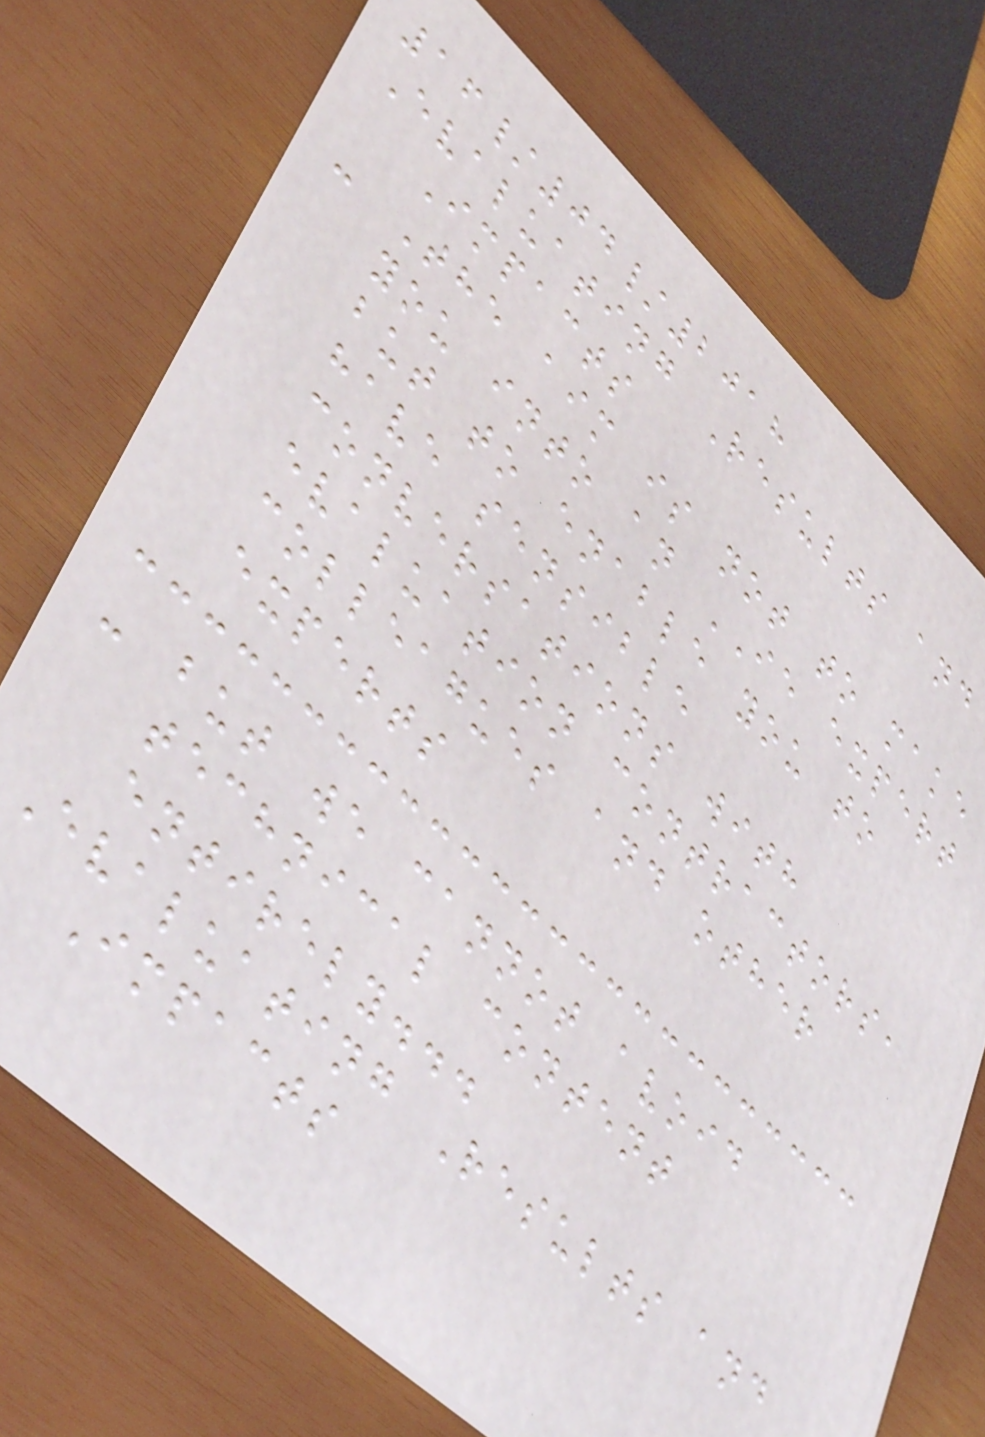16/04/2018
Evaluating Results and
Impacts
- The aim is not to make
you into an IE expert
but to enable you to
have sensible
conversations with
evaluation contractors,
colleagues and other
experts
- but we cannot avoid
technical content
entirely...
Evaluating Results and
Impacts
